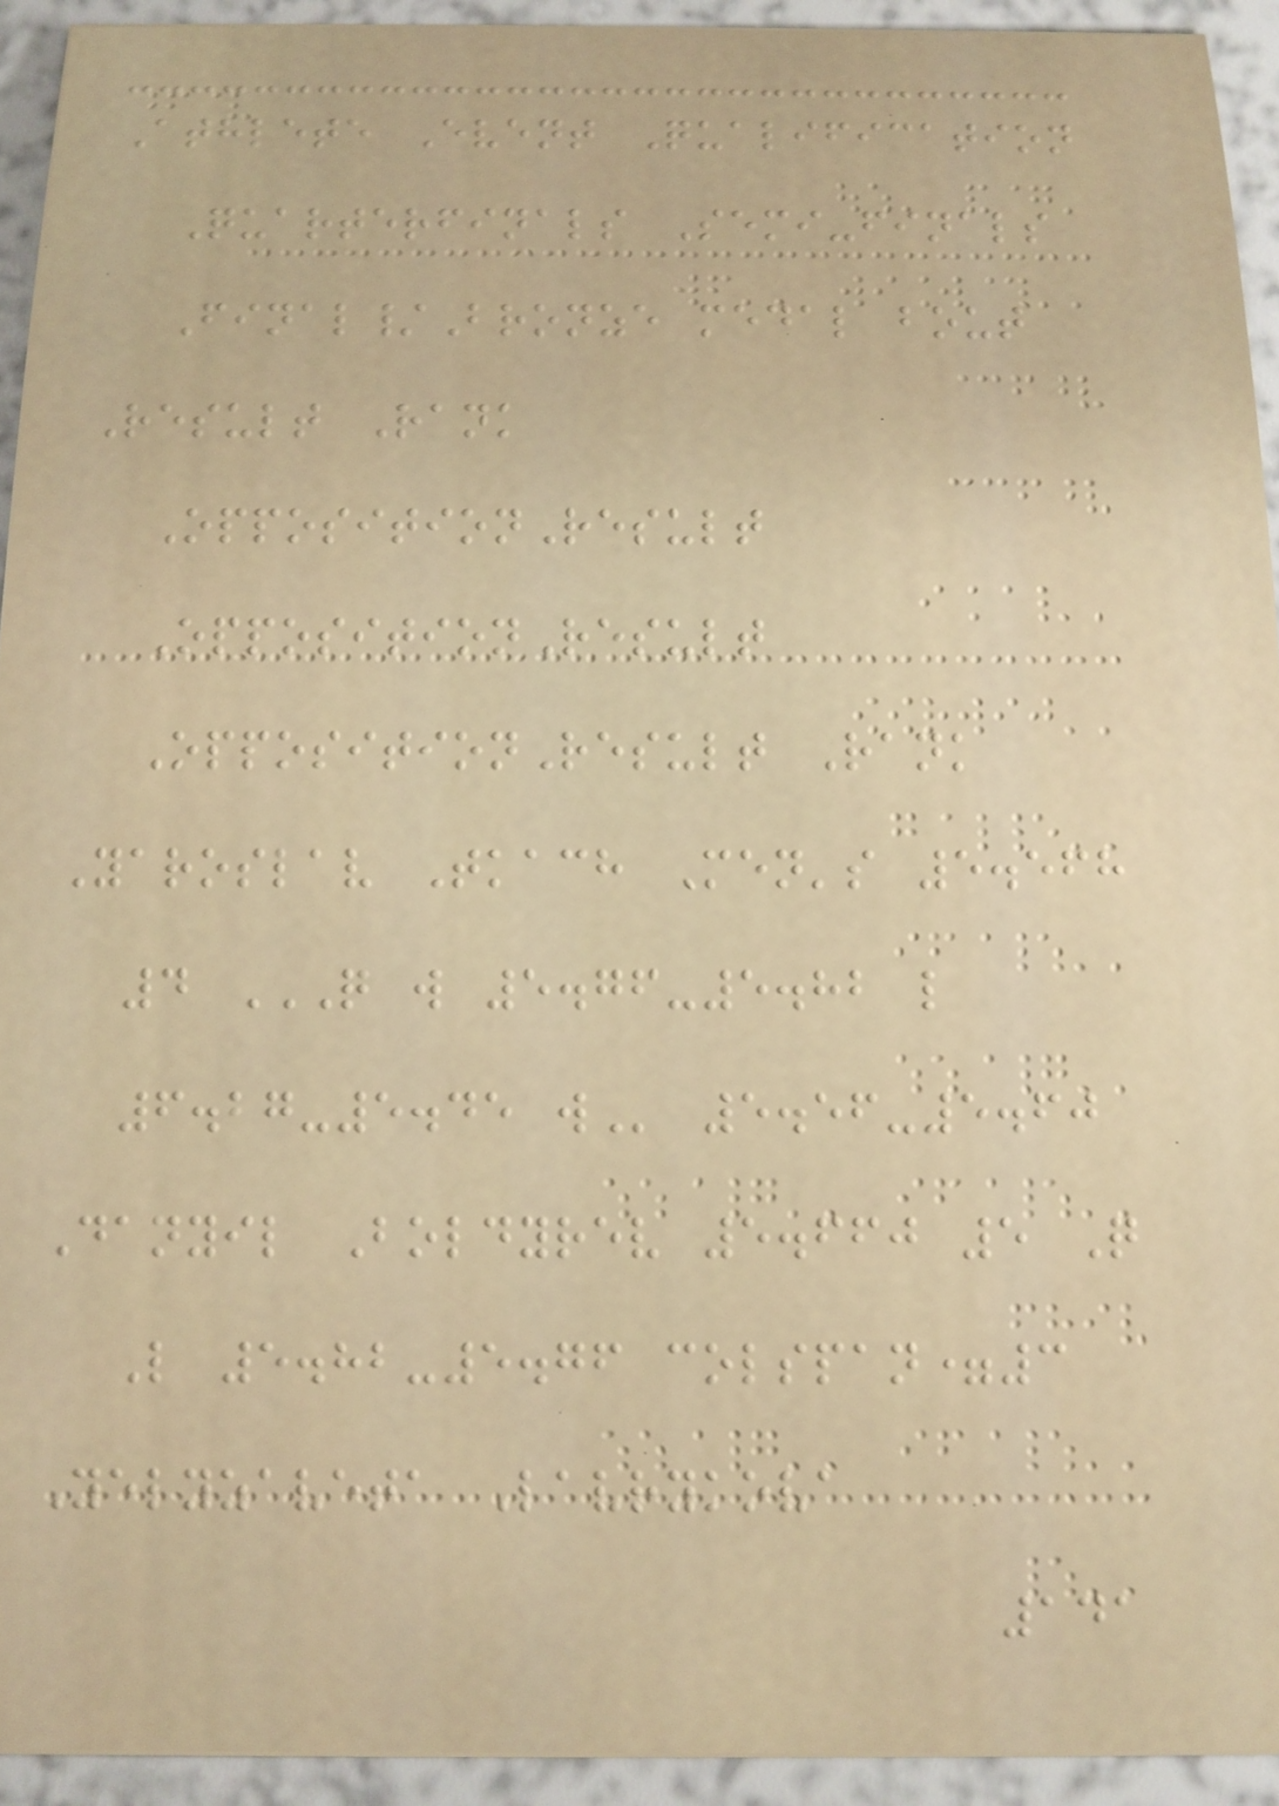Athlete Event Qualification
Quarterfinals Semi-finals
Final/Bronze medal bout
Result Rank
OppositionResult
OppositionResult
OppositionResult Rank
Yaroslav Tkach Men's 5.568
4 Q W 5.76-5.82 L
6.27-5.45 W 5.56-5.60
Danyil Boldyrev 5.660 5 Q
L 5.82-5.76 colspan=3
Yelyzaveta Lavrykova
141
